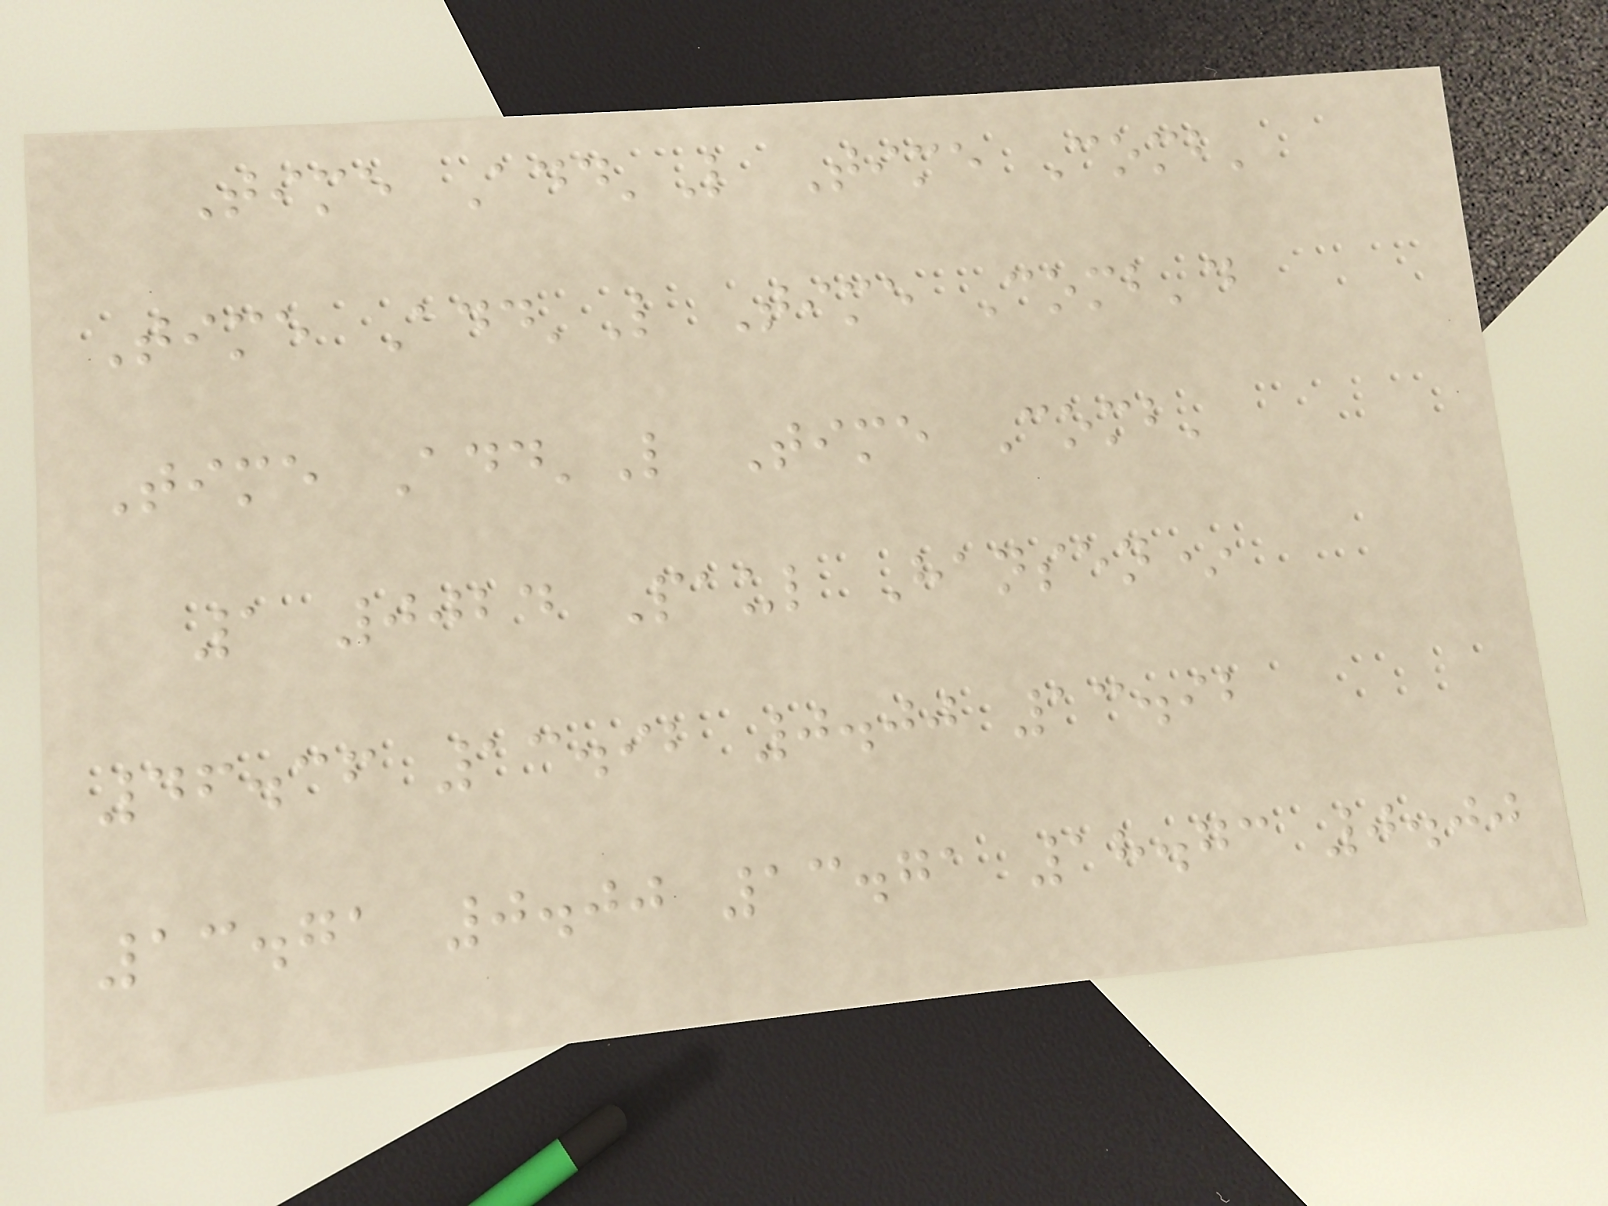Time Add'L Time Comb'
Time Add'L Time Comb'd
Time Add'L Time Comb'
1 0024 Paul Hansen*
46.36 13.92 0.00 13.92
13.71 0.00 13.71 18.73 0.00
